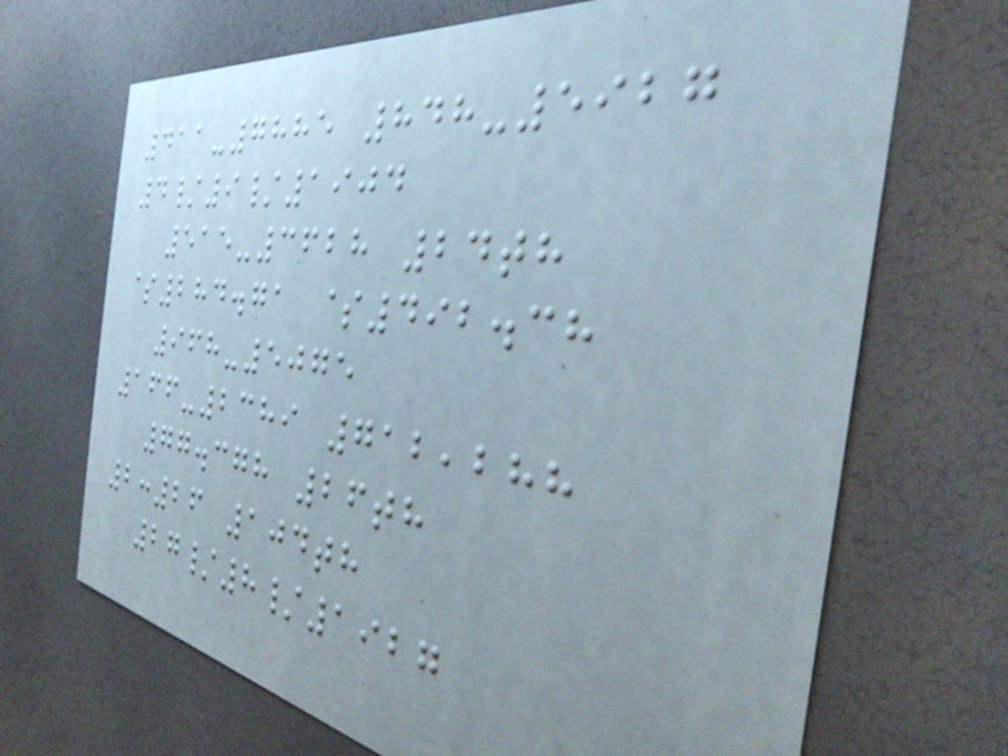411-7885 848-5927
4/9/1904
515-3628 24th
$284.71 $492.38
968-5075
166-2389 712,288
77.378 26th
2:26 104th
27/8/1927
